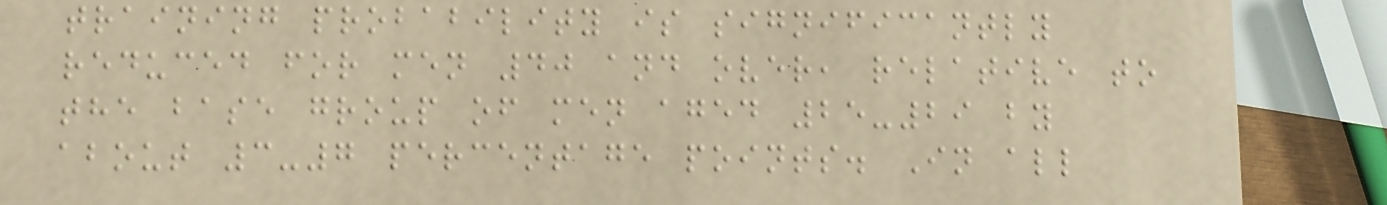training probability is significantly
reduced for men 40 and over, relative to
the base group of men aged 25-29 by
about 3-7 percentage points. In all
